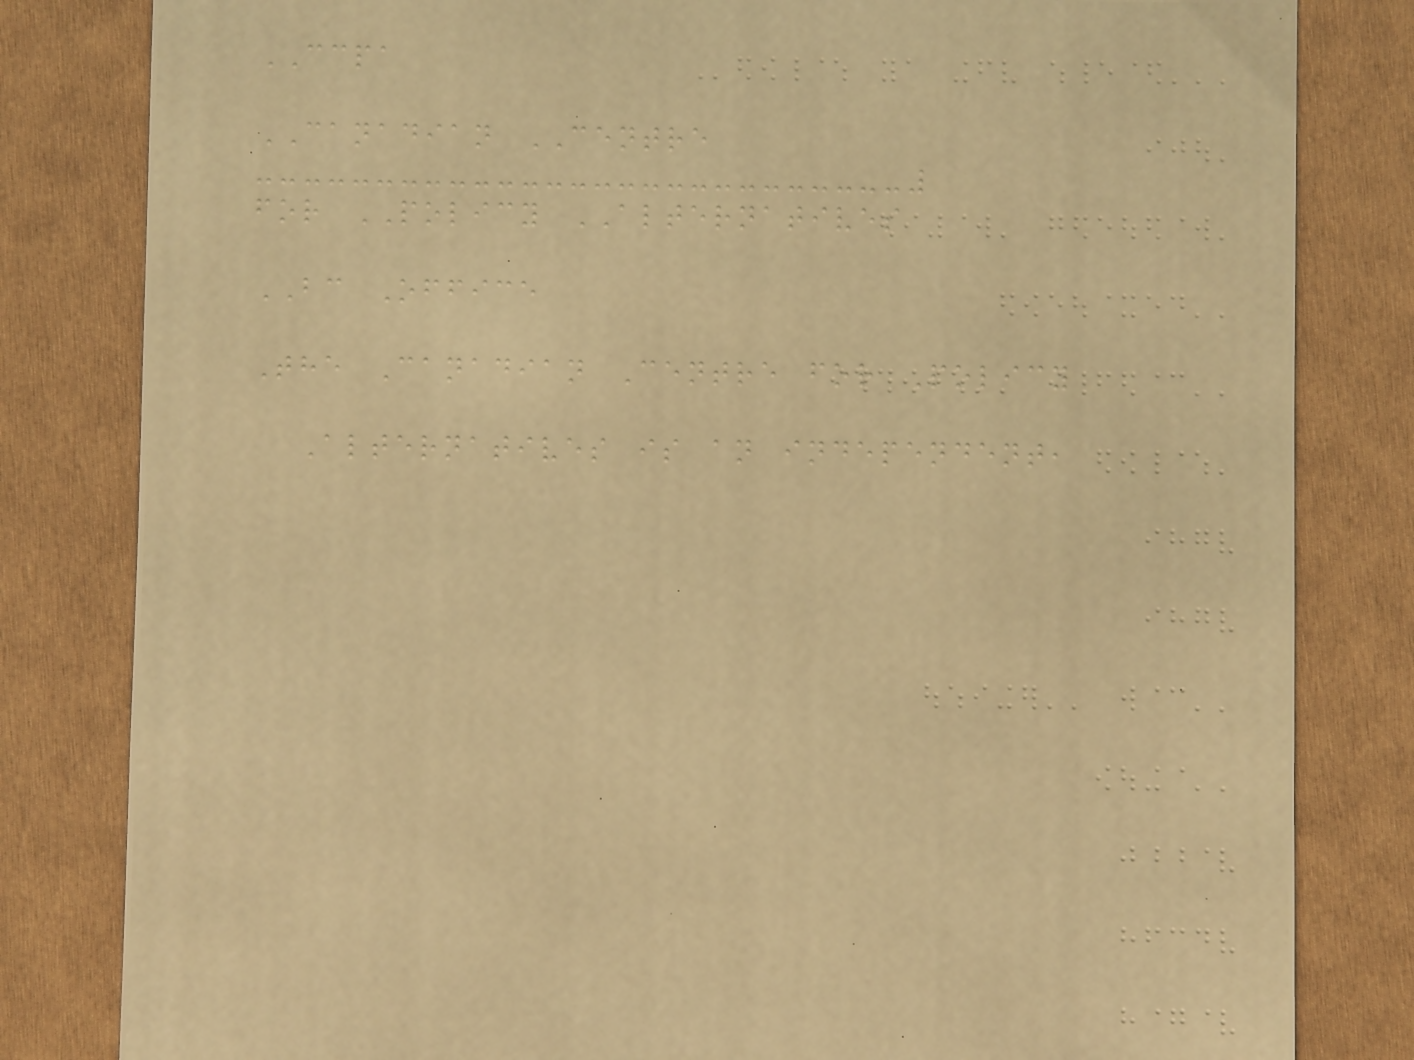CCPA
CANADIAN CENTRE
for POLICY ALTERNATIVES
BC Office
The Canadian Centre for Policy
Alternatives is an independent,
